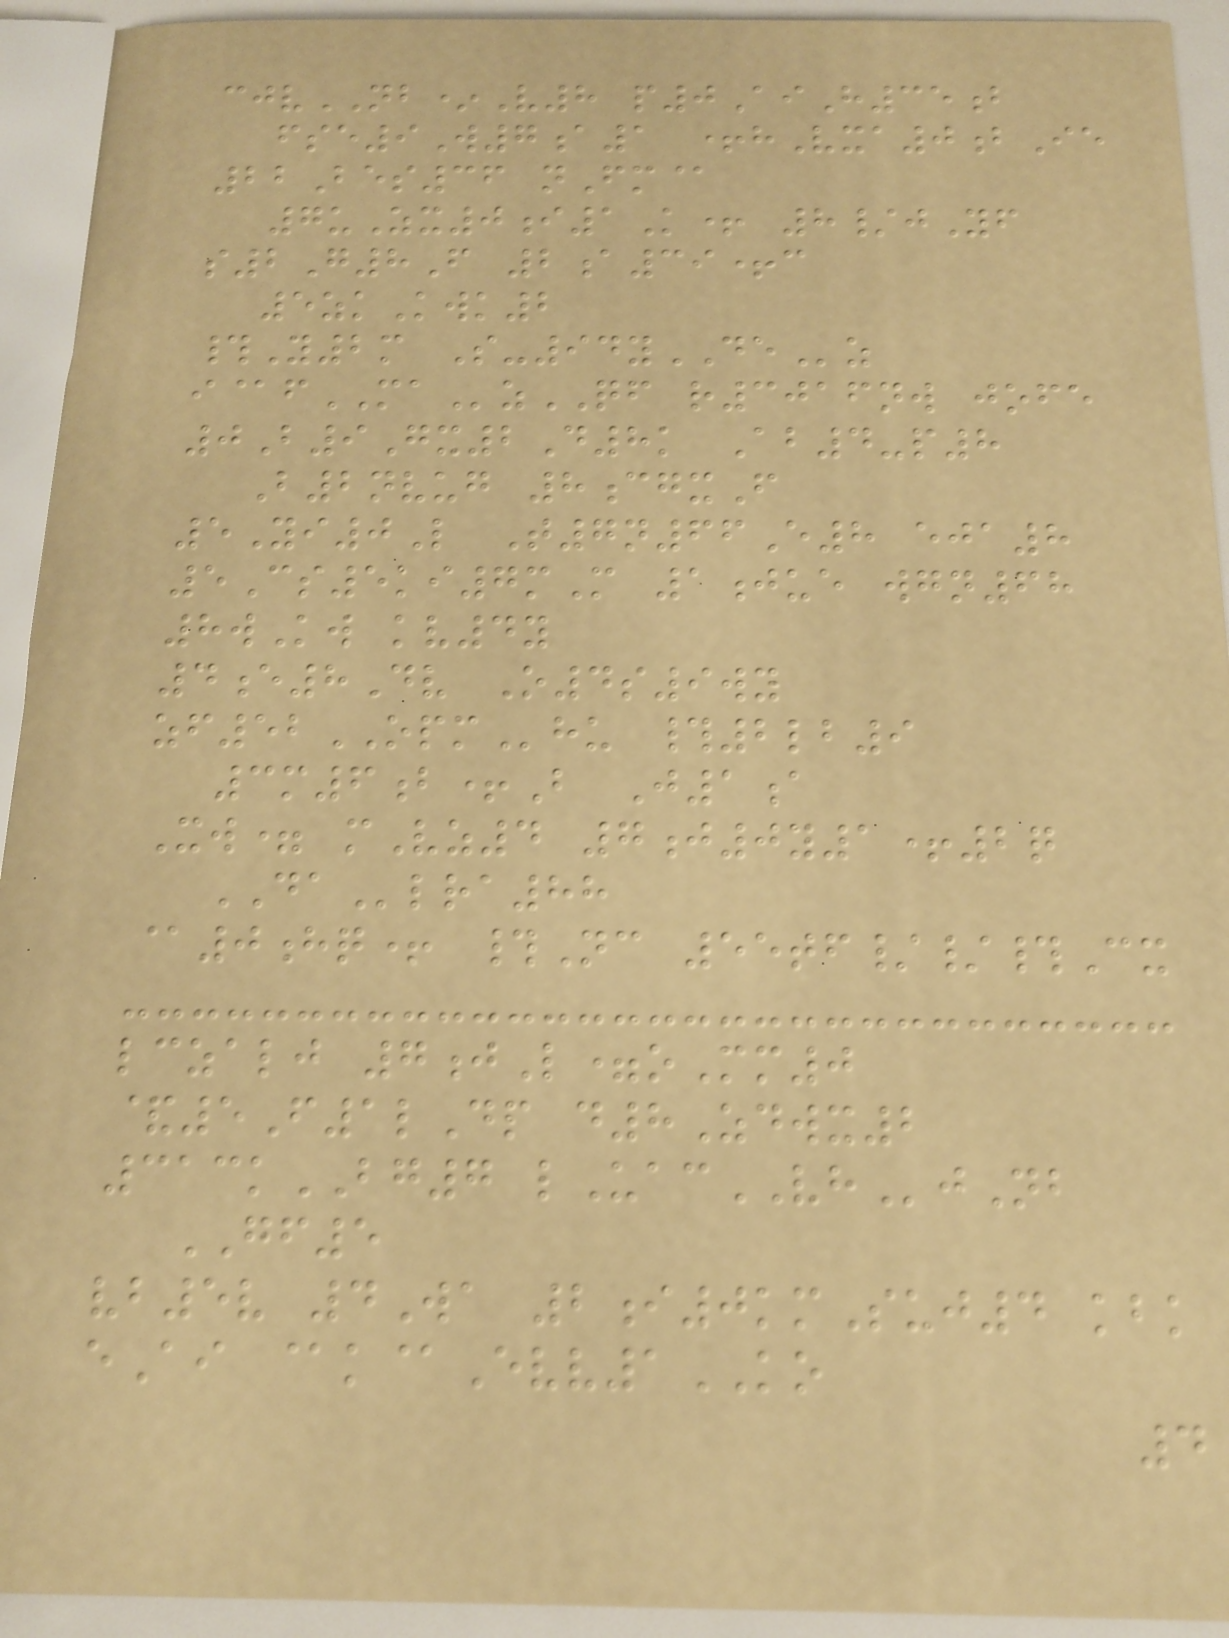cjvNB*V8 p0AiH35b
fse9W7a1 +hVxa0bIe
22Bes36 nFm@
7uZx0i1K+ 8/jYf
s2G8F 2a39+c
5zkKwk2
#Y2m S-94yDEz
i@fMAzQF r3016nw jofe
0B9Gx2D8k Ab4-p8
B2nvug 8cgxF
5Yi0L T7n66E8 eja8
5Cs5ki7mM 1jue wgn68
8wKw kv4y
4e8Dv O4s9wy
zf52OPMhu #2lb9
3m6b+B J1a
Xw= mVz4 7j0y1+2q
DAlra88
@0hq+ #Nc 55tf//#Cx
lczalj 7jL=oMm0
&5F1lDp d8Zdwx2
313kBG7 lUacVHjNb
GF5
vb5v 4Wa 2i0kmSuj4 kbk
eAi @k@Evv1KO
4
